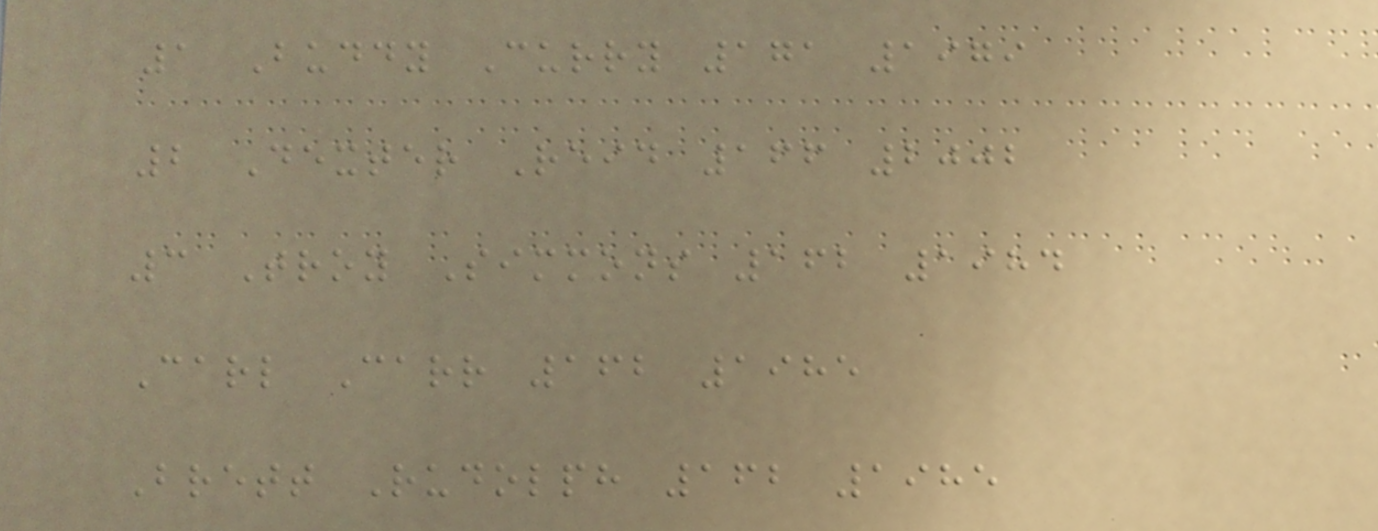1 Buddy Curry 171 1979
2 Dexter Reid 166 2002
3 Troy Simmons 162 1984
Carl Carr 162 1985
Brett Rudolph 162 1985
